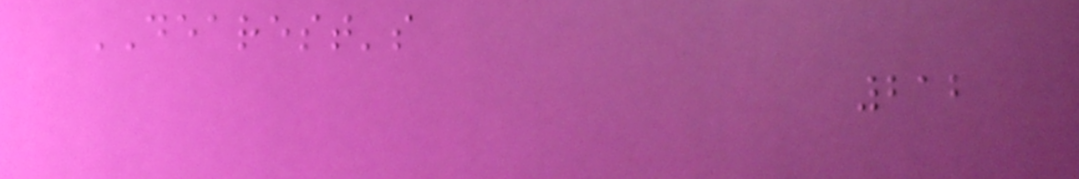DEAREST's
212
